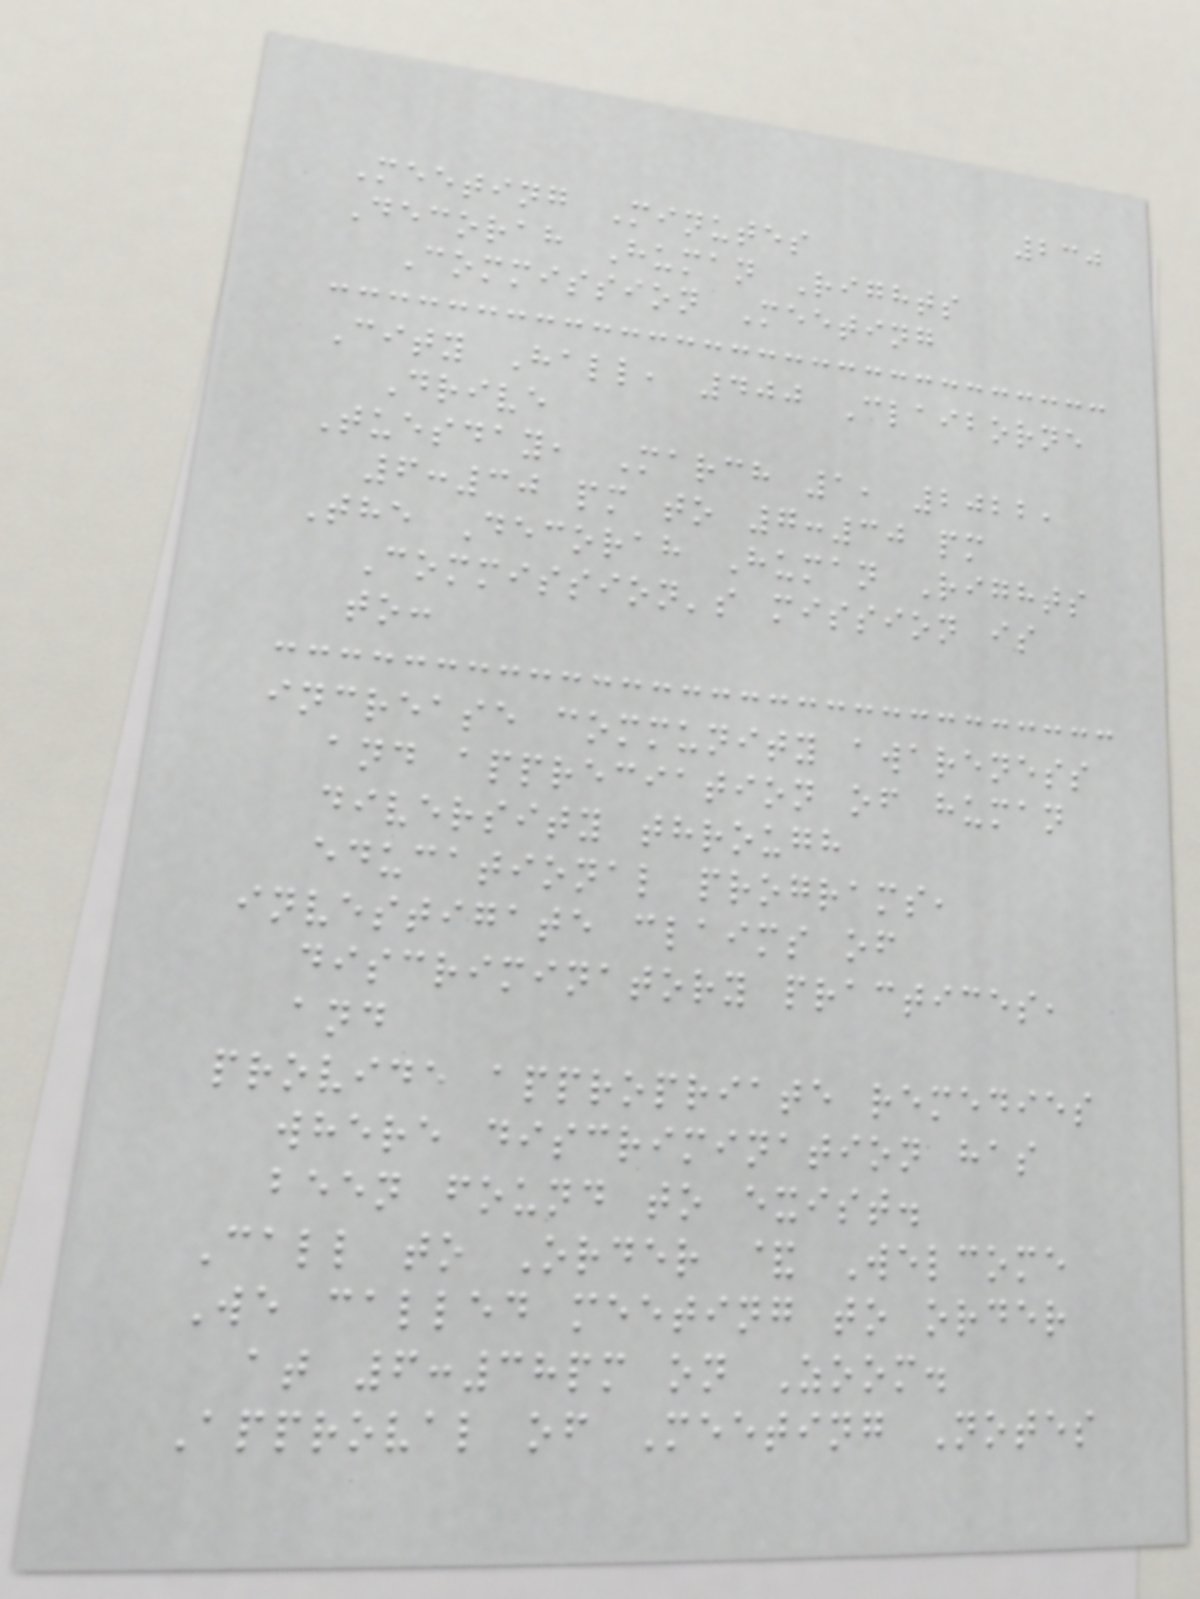230
Meeting Minutes
Decorah Human Rights
Commission Meeting
City Hall, 400 Claiborne
Drive
Tuesday, March 1, 2022,
6:30 pm to 7:30 pm
The Decorah Human Rights
Commission's mission is
to:
increase community awareness
and appreciation of human
diversity through
educational programs,
investigate claims of
discriminatory practices,
and
provide appropriate remedies
where discrimination has
been found to exist.
Call to Order & Welcome
We called meeting to order
at 6:38pm on Zoom.
Approval of Meeting Notes
